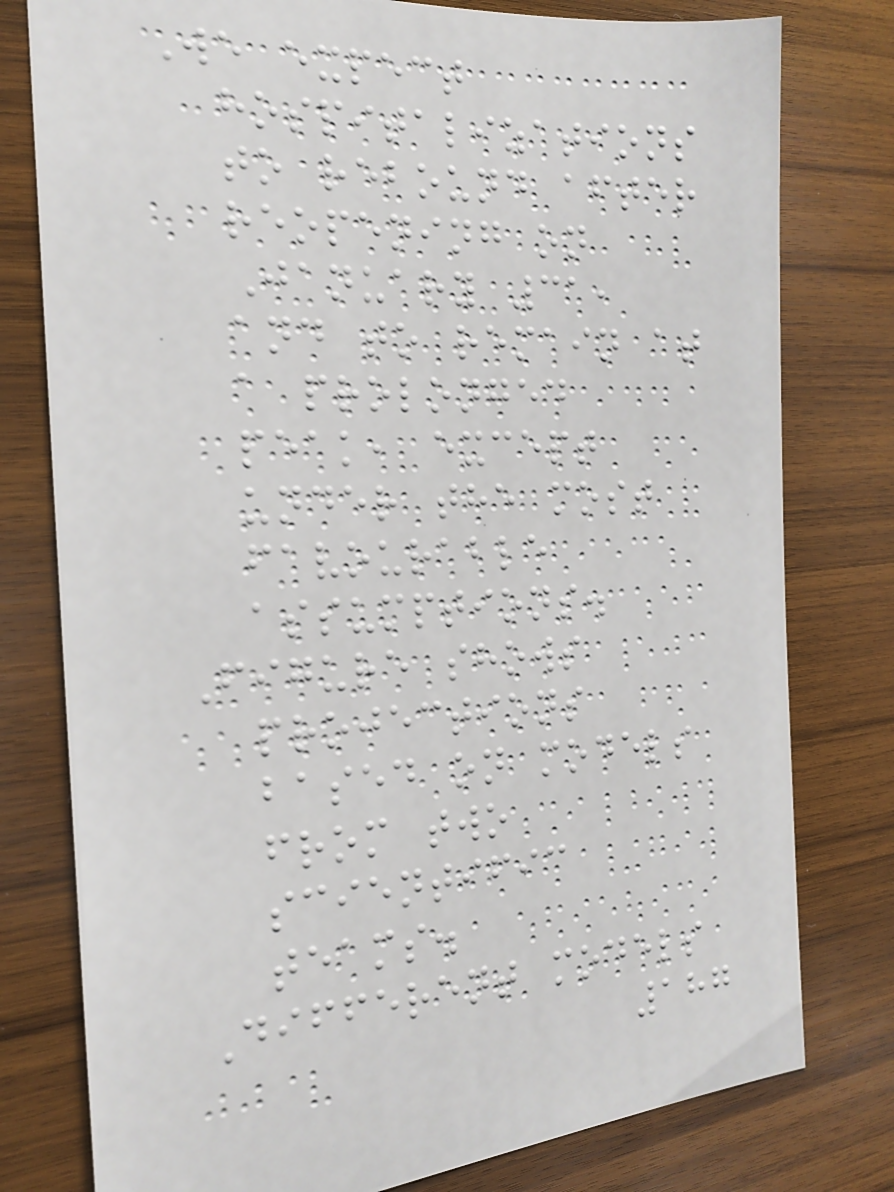We expect
hospitalizations
to rebound after
reopening on
January 31,
and to remain at
a prolonged
peak, except
under the most
favourable
assumptions.
Figure shows
projections
based on models
from two
scientific
teams.
Different models
187
